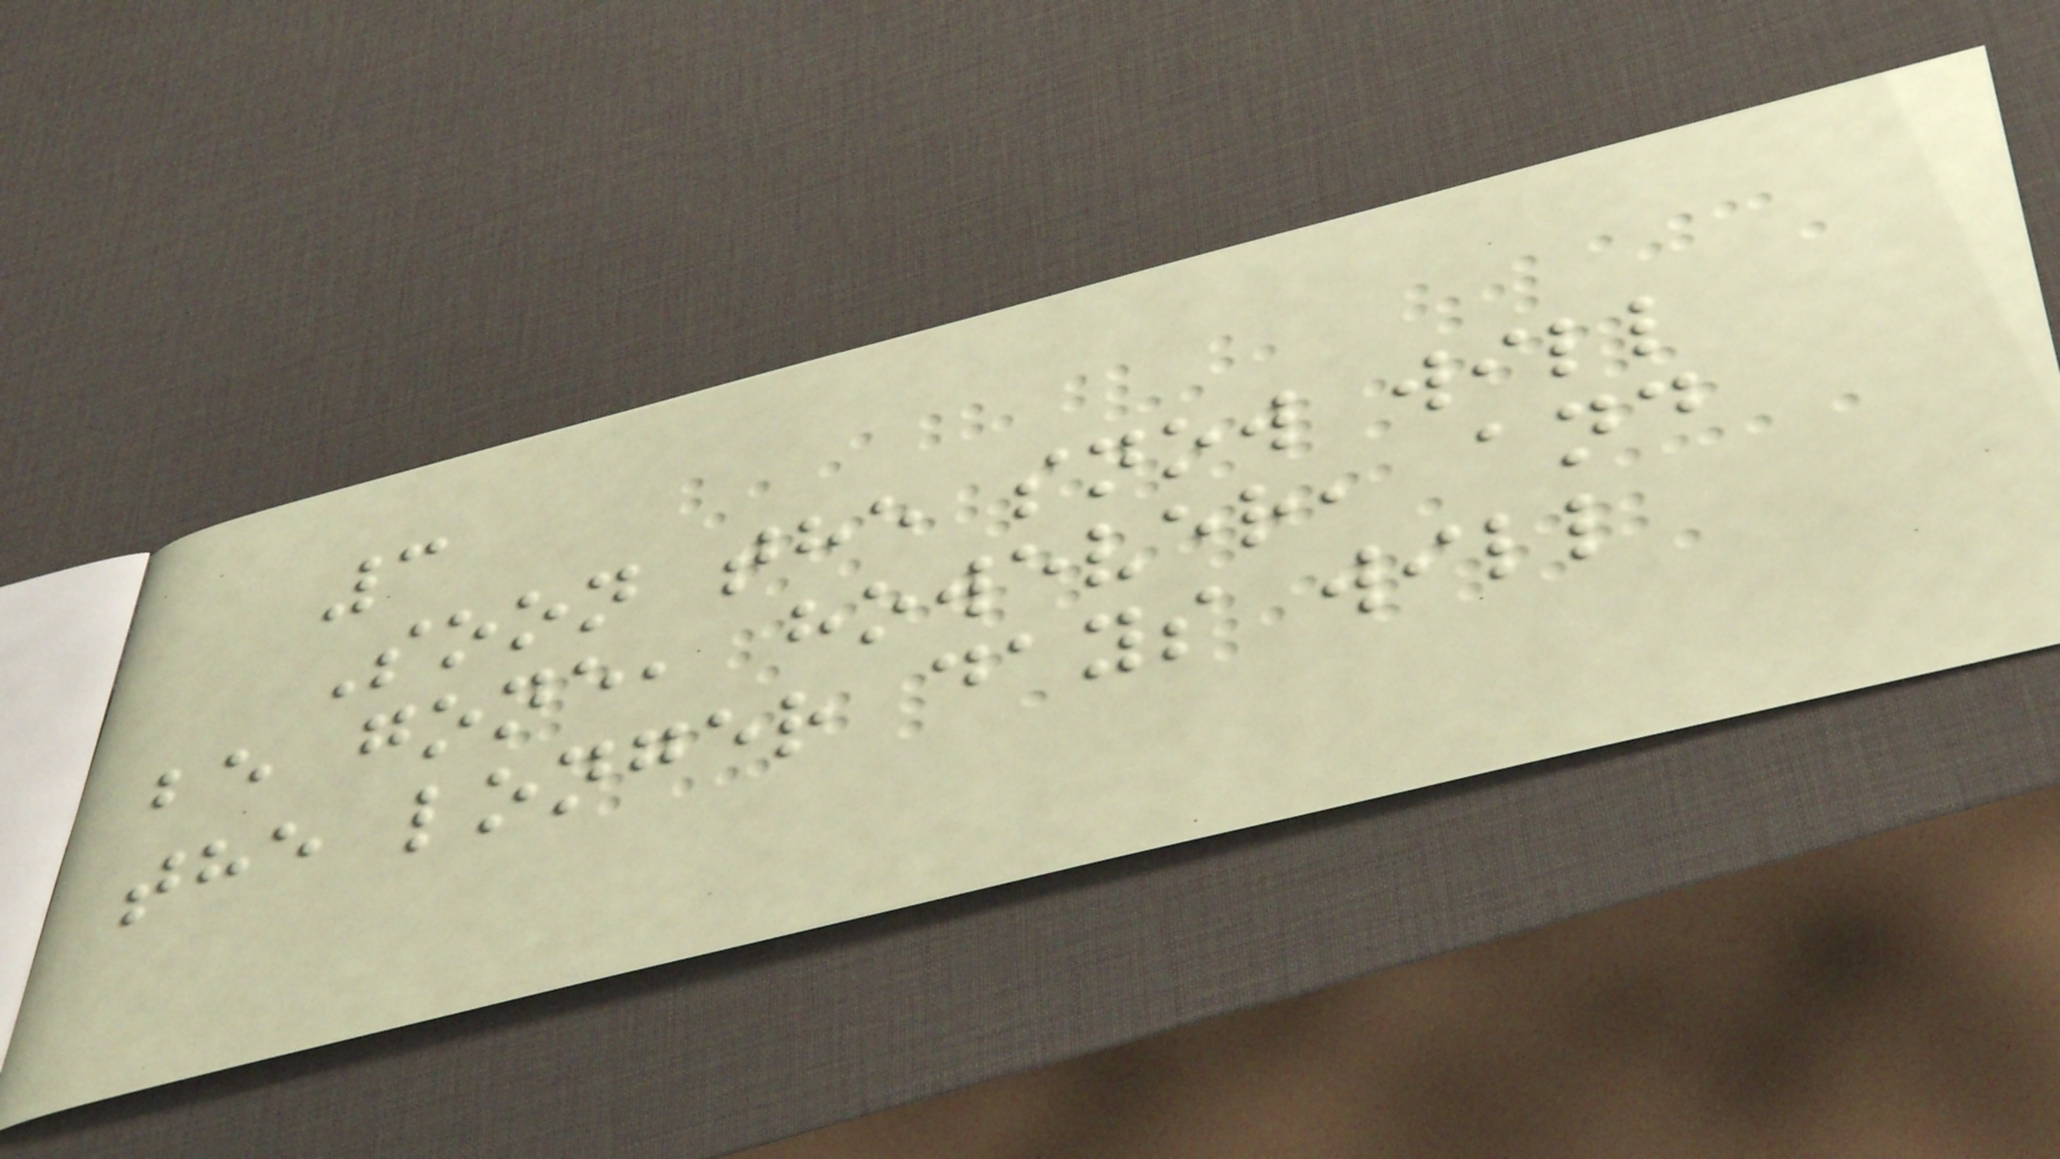3
Soon the snow will
be gone, however, and
the longer days will
